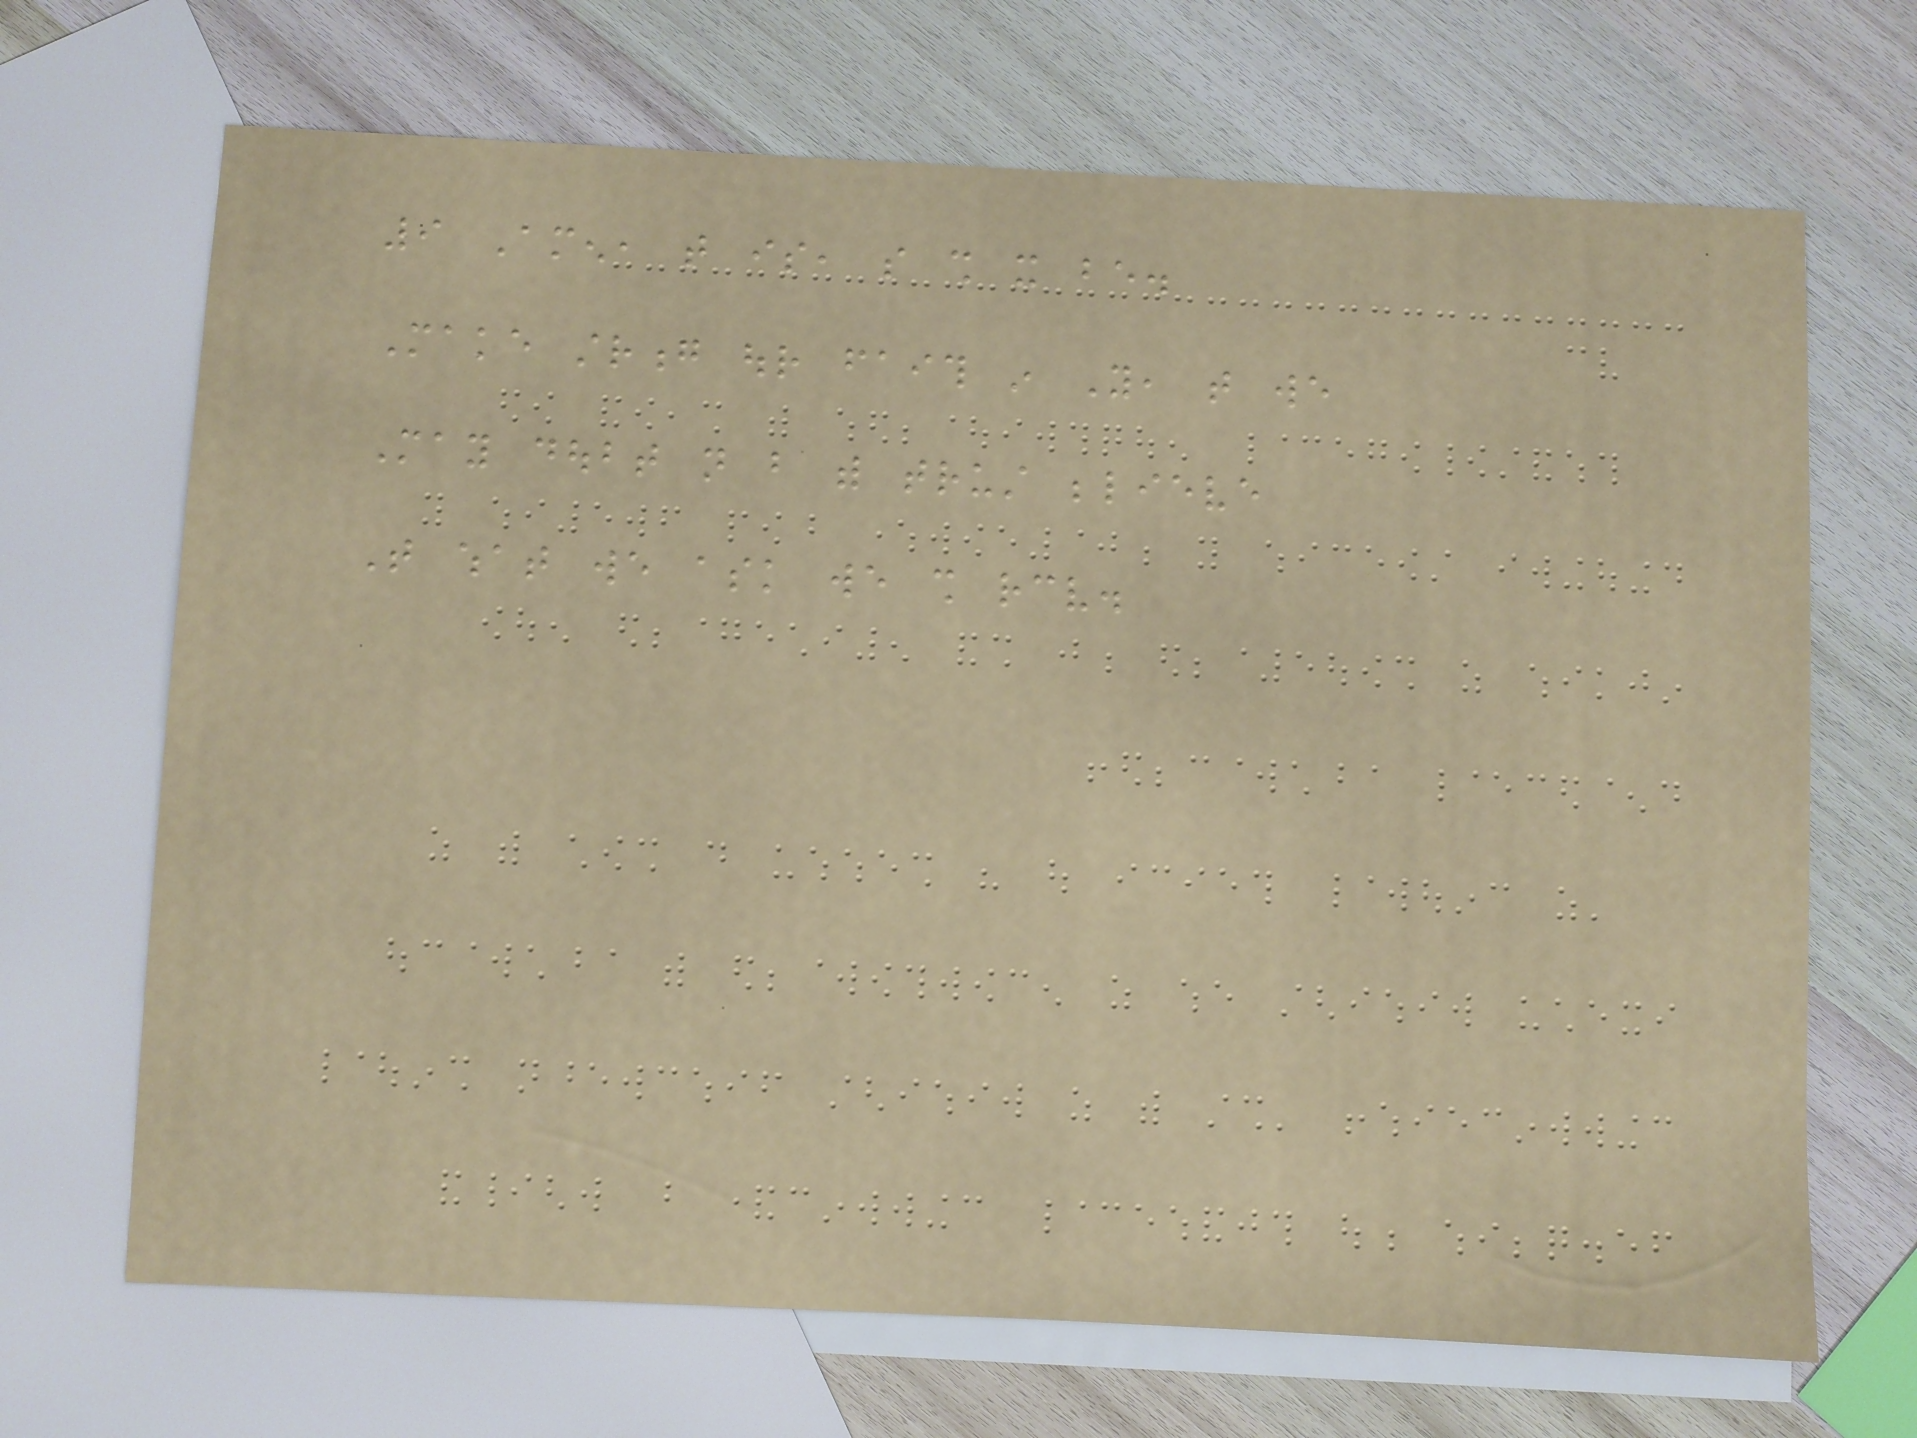9 Amen, that is, so shall it be.
Make strong our faith in You, that we
May doubt not but with trust believe
That what we ask we shall receive.
